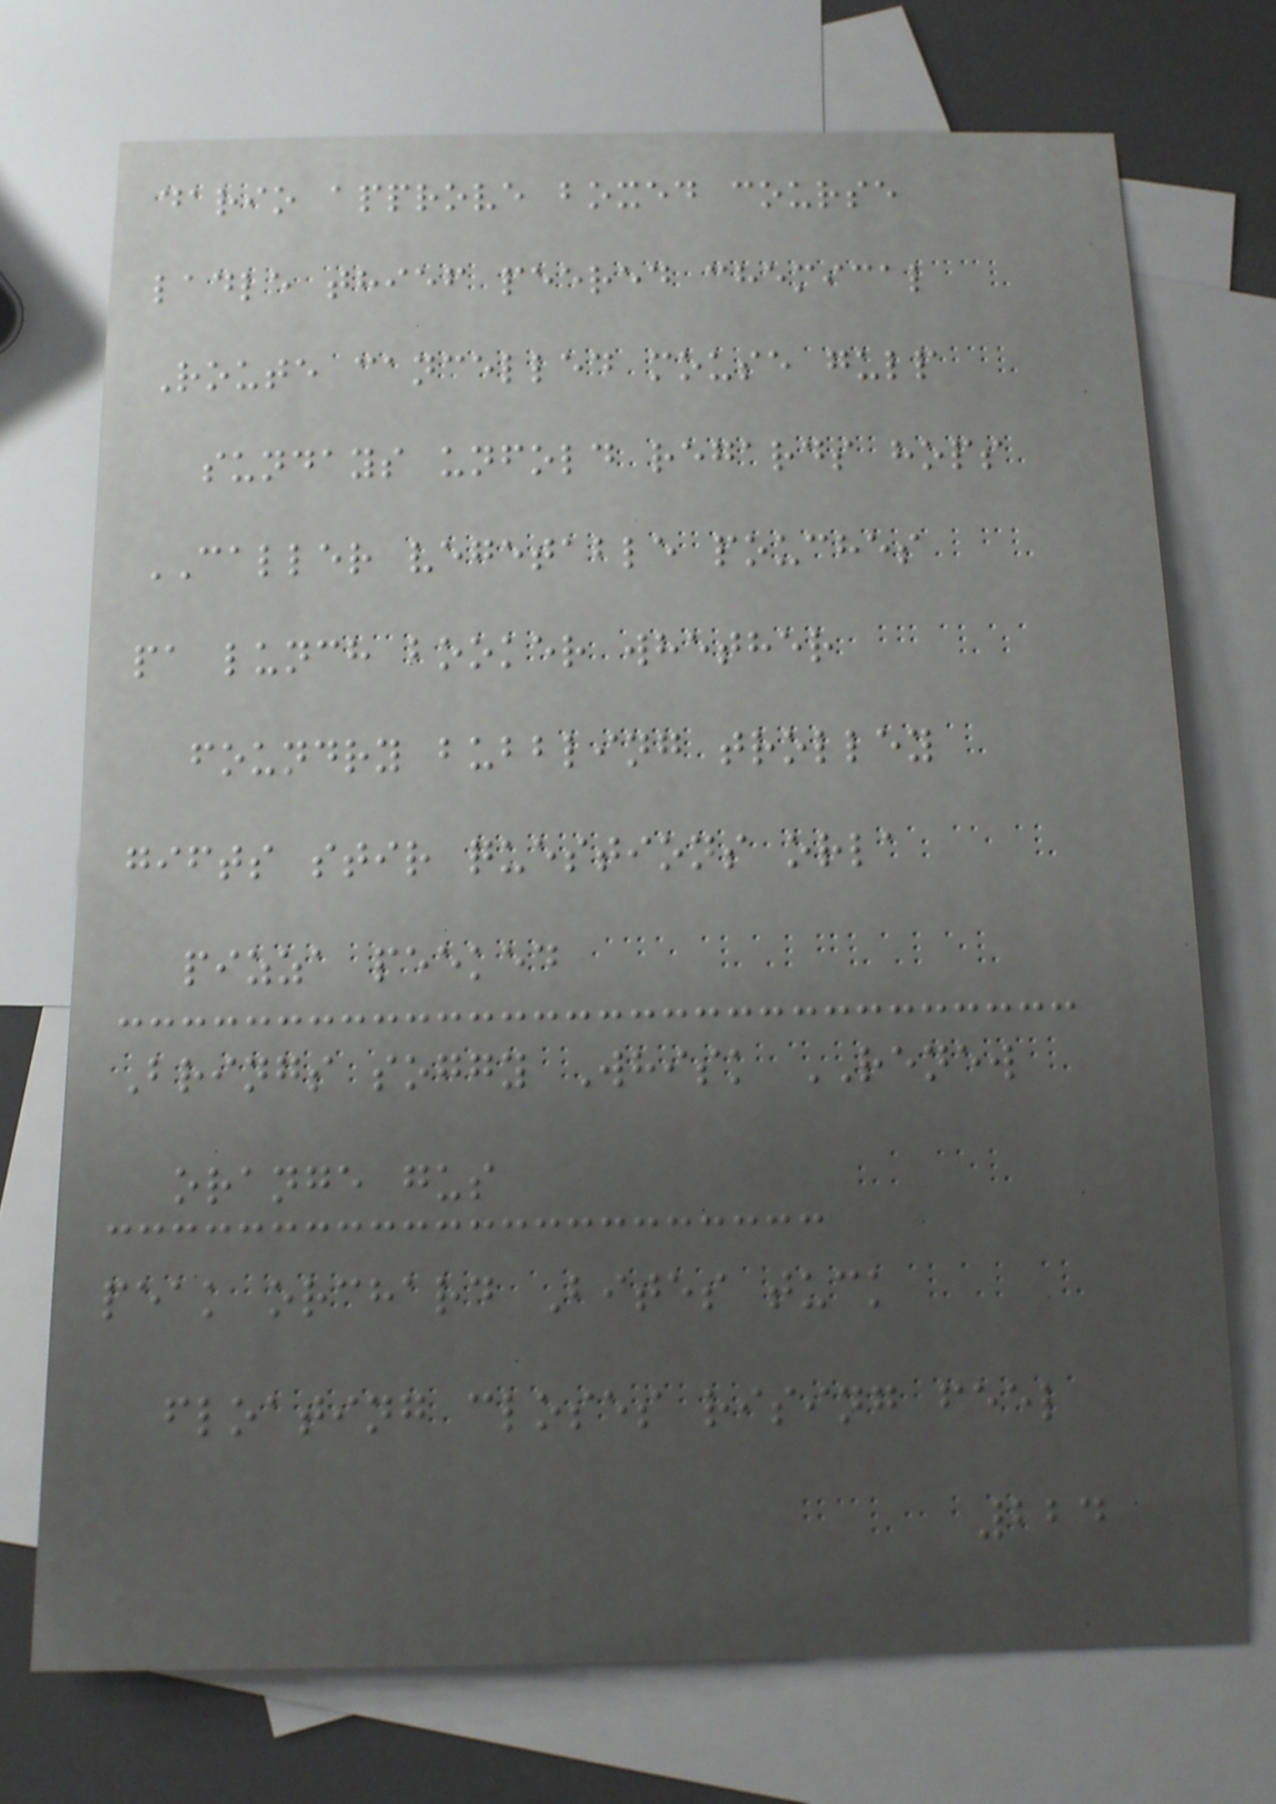dario approve boxed course
ladle thief peered chemical
Route cancelled mouse gulp
sundays unfold regards hops
CALLER vegetable pouches
pa lunch booker whether
foundry bubbling trolley
gifts stir questions orla
pizza peeked
Brings soggy Whisk RENEW
orange gus
peak orchard Bites tuck
floating closes rising feel
224
